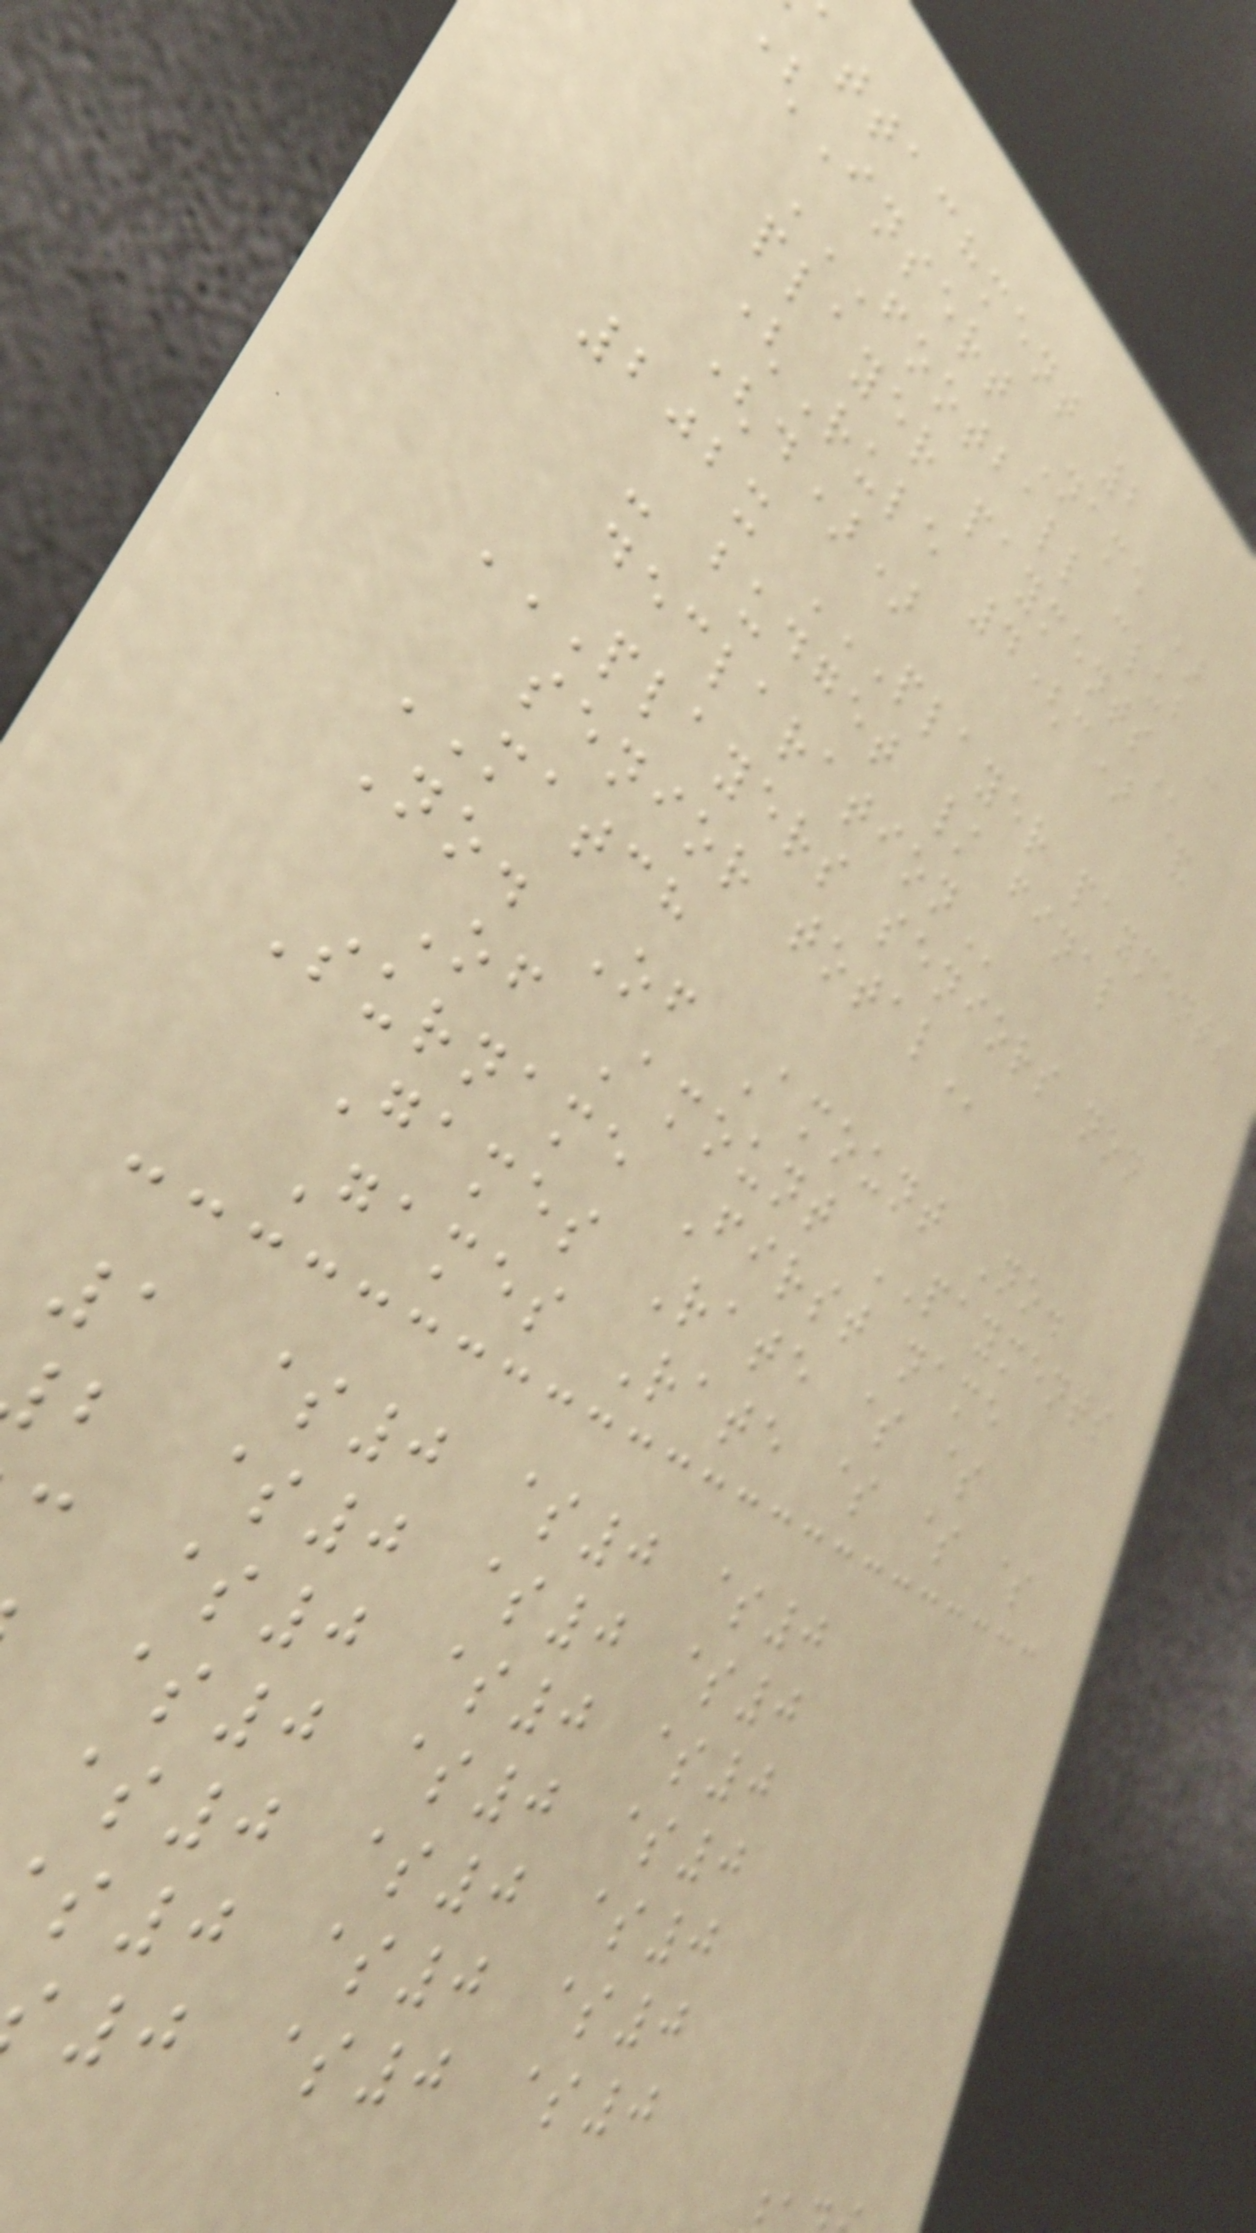attachment 2
(Insert Name )
FOOTBALL CLUB -
player
(Rule 4(c) &
(d))
202x PLAYER PAYMENTS
- budget / final
PLAYERS SENIORS NON
senior
MATCH
No. Of Amount No.
Of Amount PAYMENTS
Surname First name
Games Rate $ $
Games Rate $ $ $
1 $0 $0 $0
b $0 $0 $0
c $0 $0 $0
$0 $0 $0
$0 $0 $0
0 $0 $0
0 $0 $0
